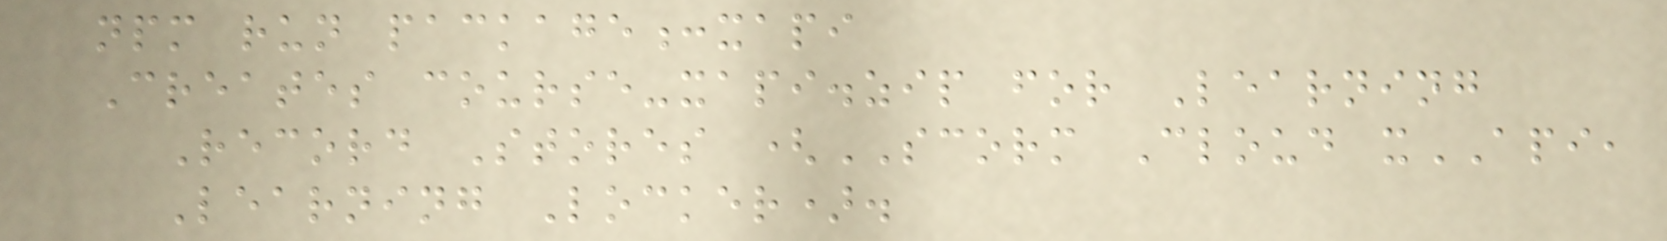npm run package:xapi
Creates course-xapi.zip for Learning
Record Stores (SCORM Cloud xAPI,
Learning Locker).
